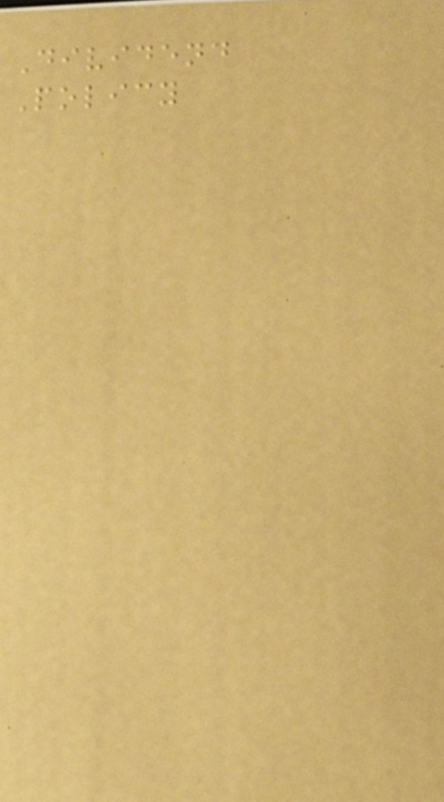Dividend
Policy
